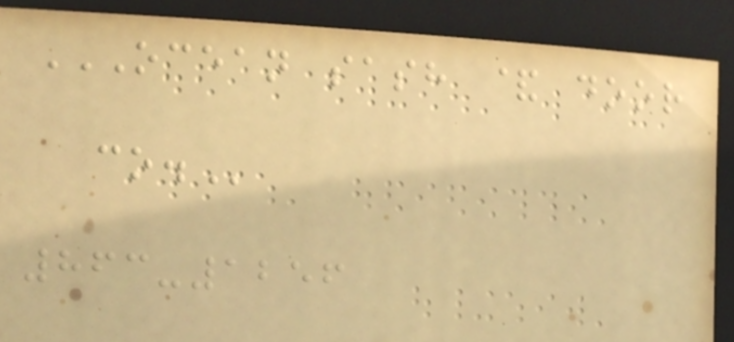OCEAN SASH & DOOR
CO.
863-1256
